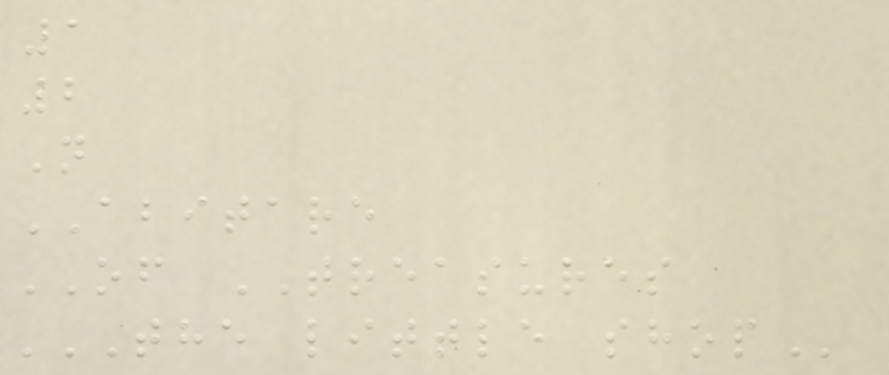1
2
N
ABITARE
OF TREASURES
THE LITTLE SHOP
